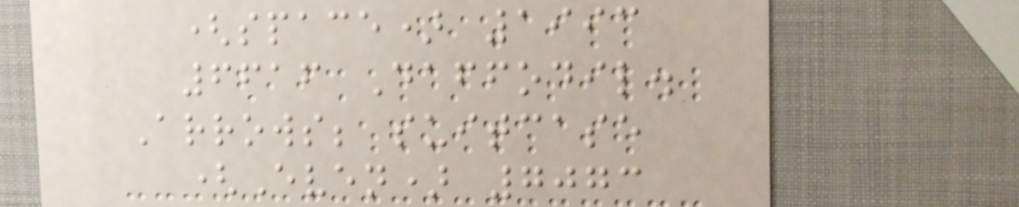(space) 1993
6616 Daffodil.
Arrows; suitcase
(Even) 7073
